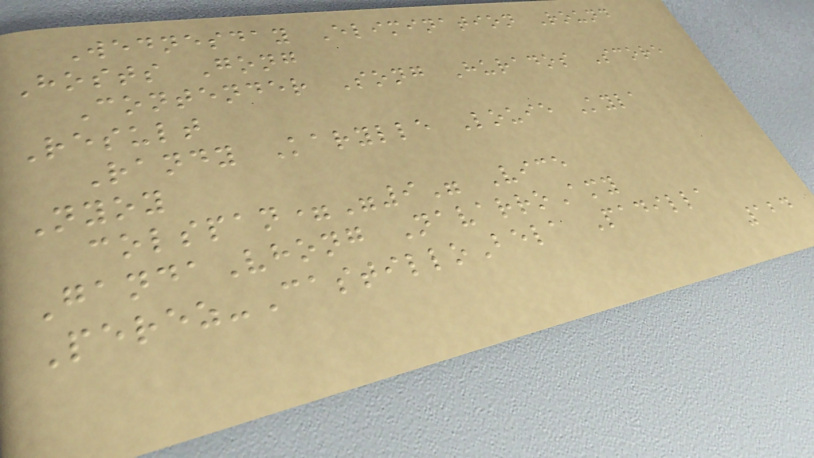Wednesday Elimination Round
Hosts Gong
Contender Song Hurados Score
Result
Randy Karylle Louie Kyla
Nyoy
colspan="9" Vice
GandaVhong NavarroAmy
Perez-CastilloBela Padilla
124
